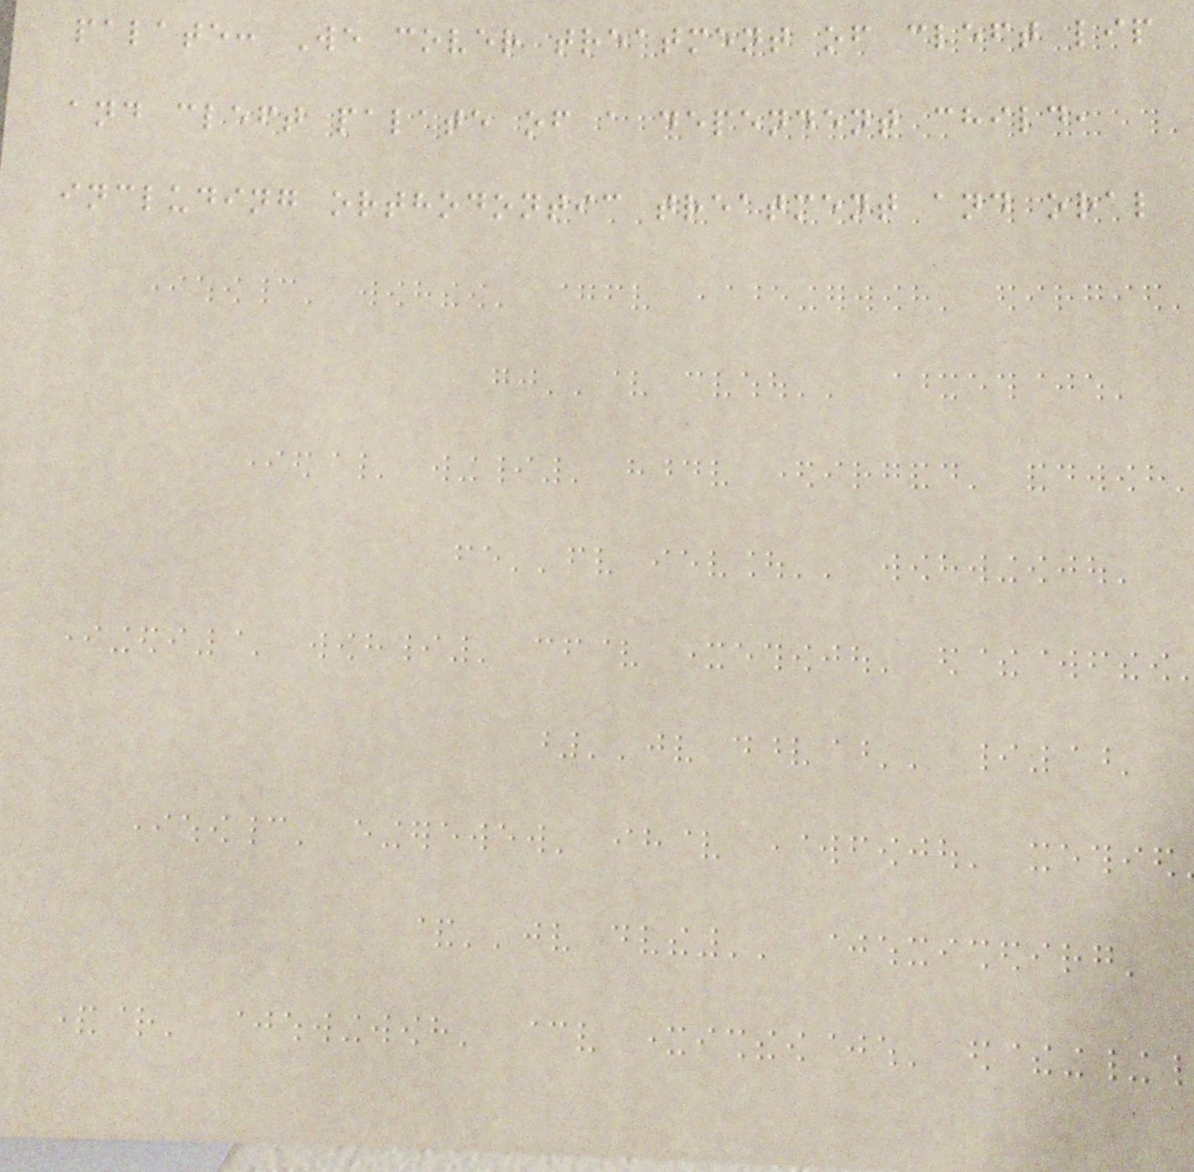palate: We cover treatment of cleft lip
and cleft palate of a dependent child,
including orthodontic treatment and oral
